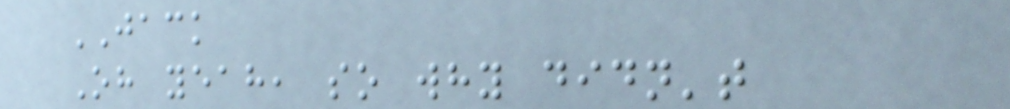JACK
Oh yeah, so why didn't
